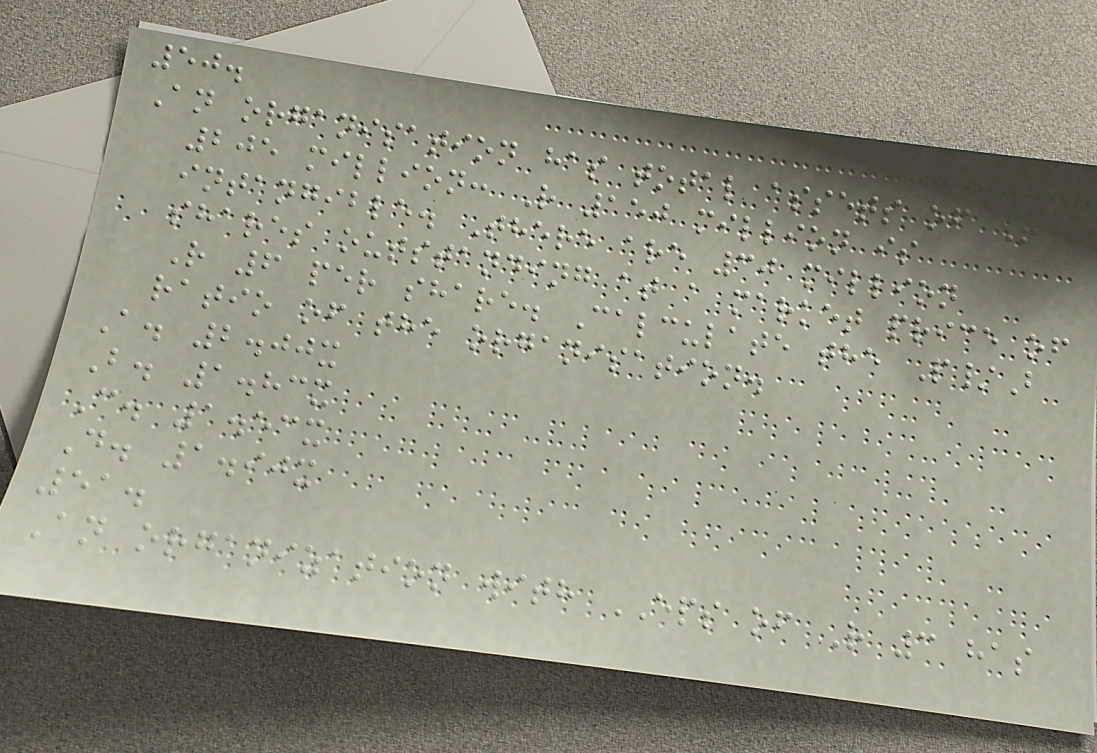50.
An organisation has total assets of R
205 million: R 150 million is
intangible. There are 30 million
shares outstanding at a market price of
R 6 per share. Calculate the P/B
ratio of the organisation.
A. 2.00x
B. 1.83x
C. 1.53x
D. 1.90x
51.
An organization with EPS of R 3 has
